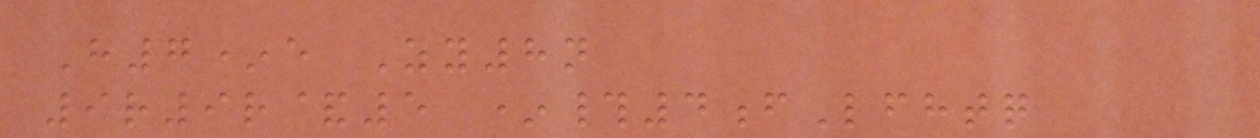H7*e Zy8n
9r9r&5 *#4fLfhtq
